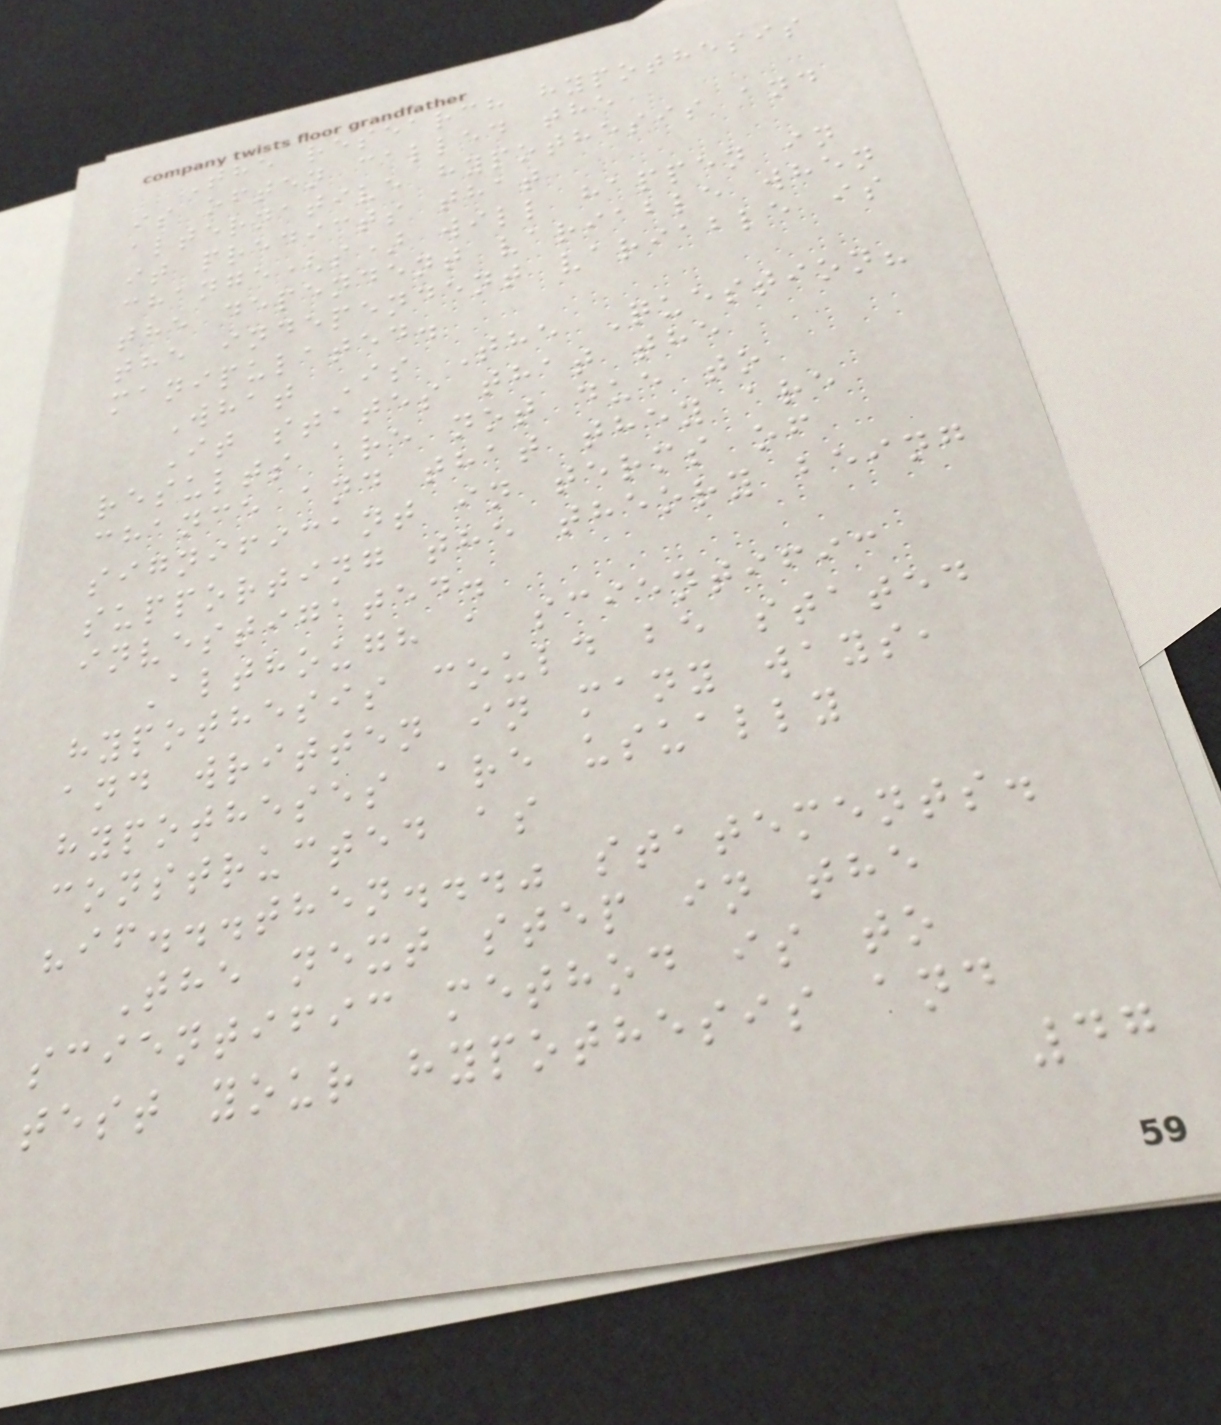The research hypothesis
is often called the
alternative hypothesis and
it predicts that
change(s) will happen in
the dependent variable when
the independent variable is
manipulated.
What Is The Question?
It states that the
results are not due to
chance and that they are
significant in terms of
supporting the theory being
investigated.
Although a scientific
hypothesis could be stated
and written in many ways,
hypotheses are usually
constructed as
"if...then..." statements.
The next step in the
scientific method is to
test your hypothesis and
47
